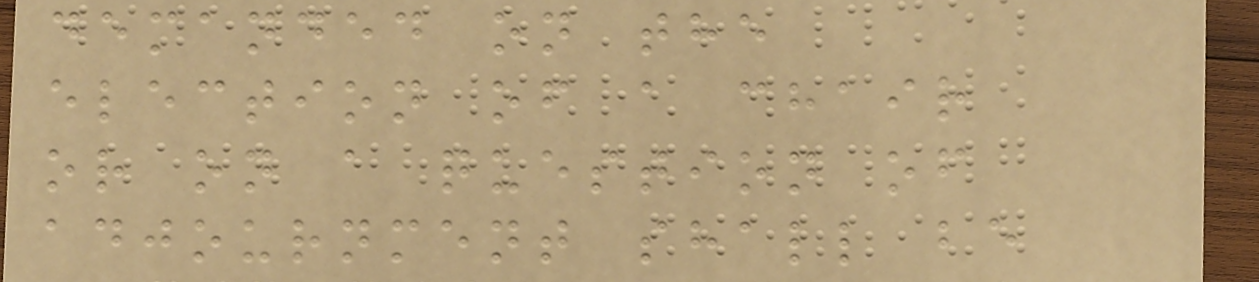demanded on the
election of a chair
or on a question of
adjournment shall be
